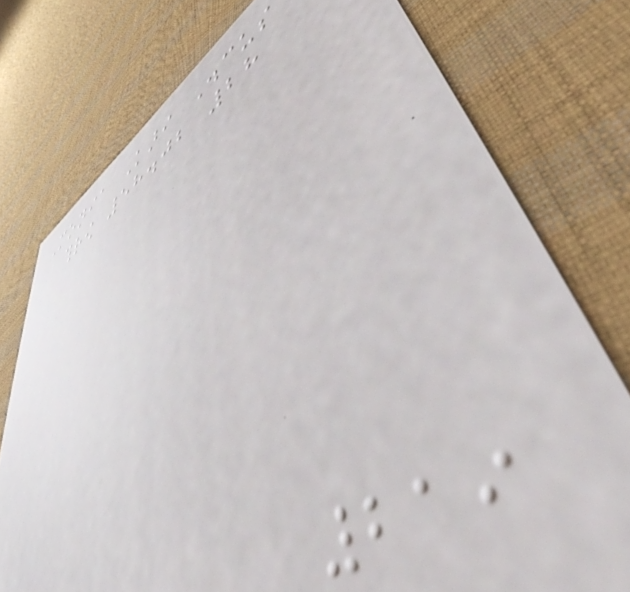Monia Kari Discus
throw 58.02 28
219
